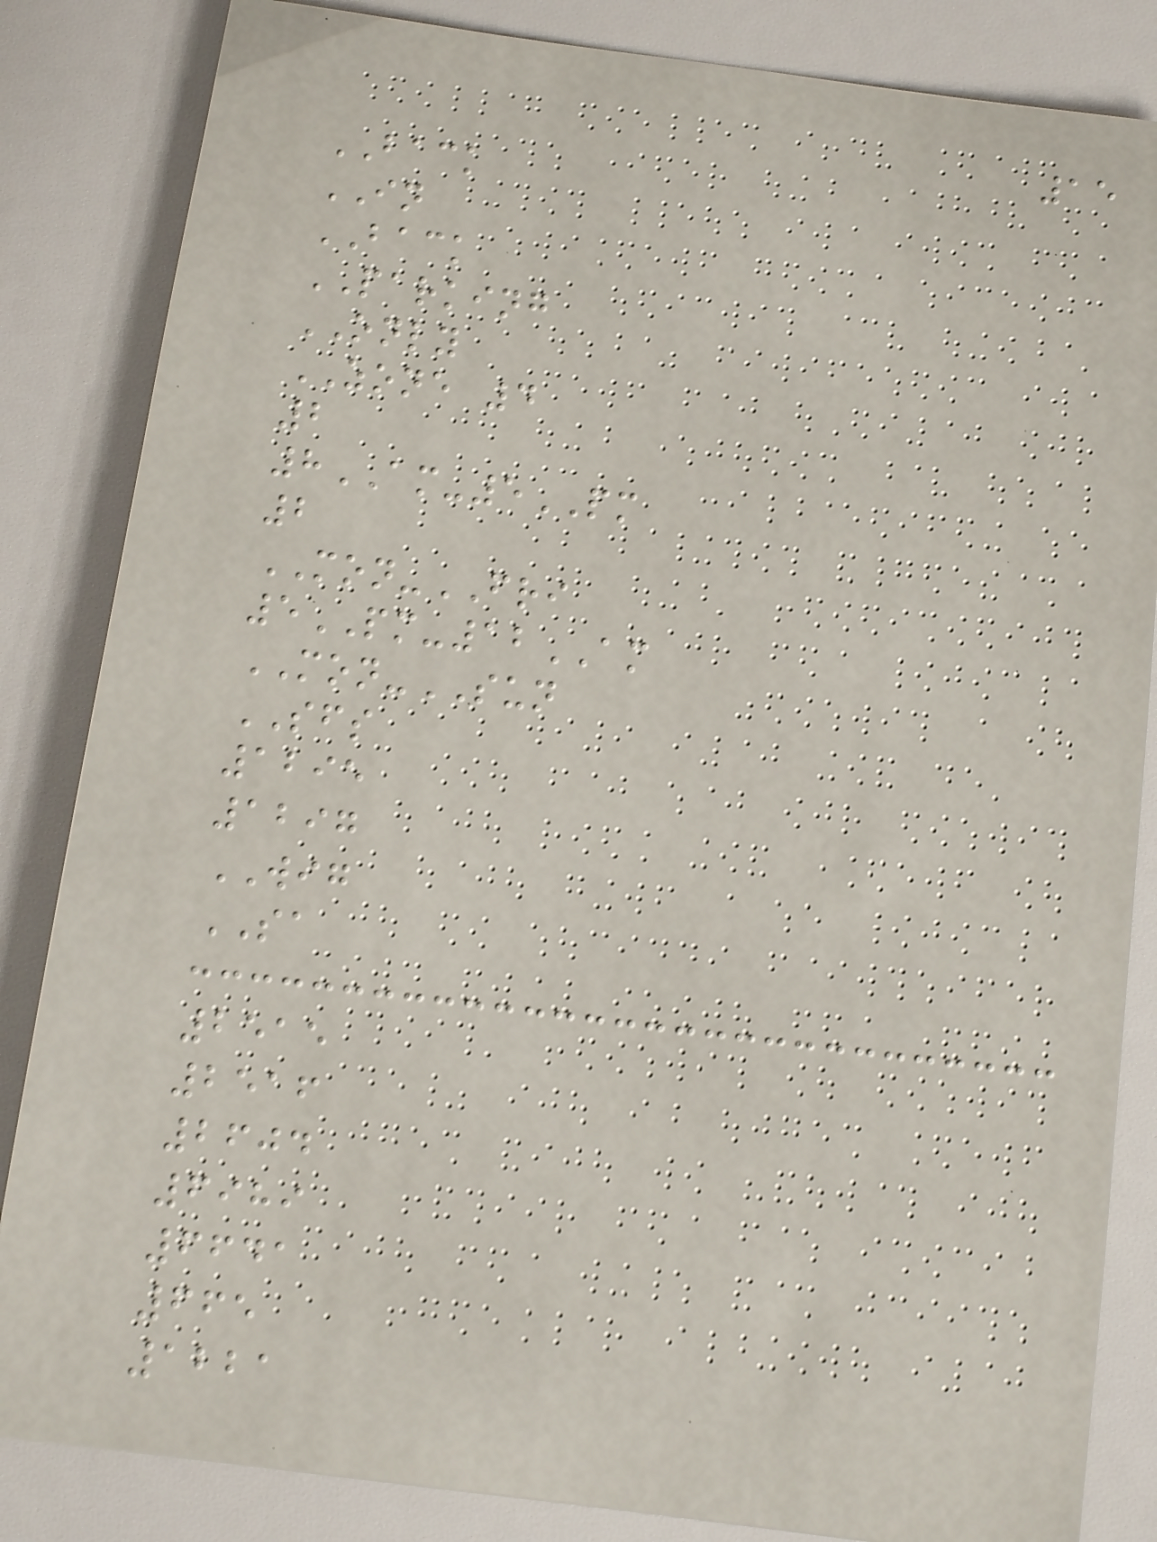15
BACK
IN
BACK
PARKING
ONLY
ZONE 4
2
8AM-5PM
2
MON-FRI
5PM-12AM
MON-SUN
SFS
1295
1297
WIG
SA
2515
2516
2604
6989
6641
665
1221
